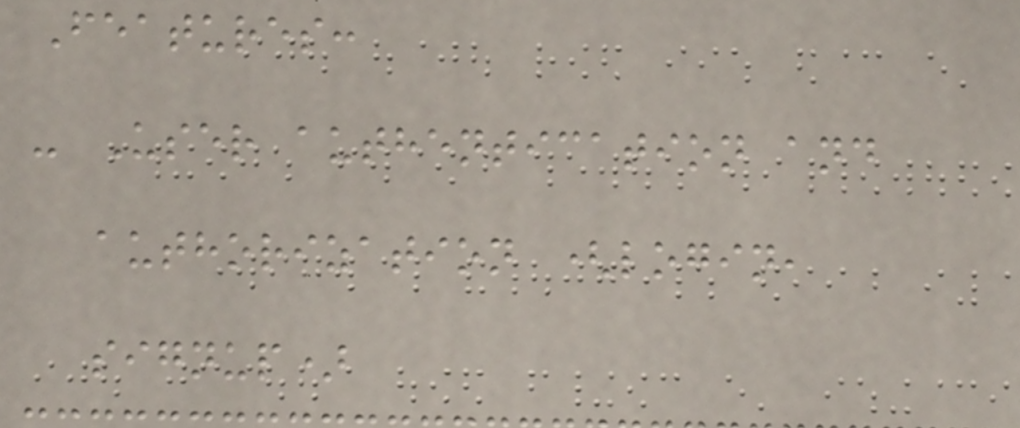Features:
- User authentication and
authorization (login,
signup)
